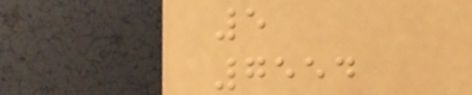5
7554
